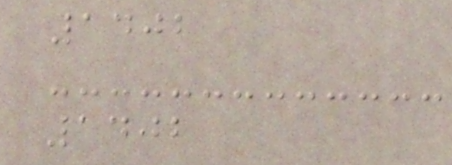1402
1402
